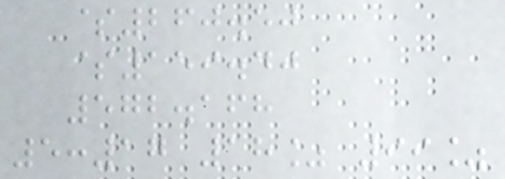$260.50
$159.40
572.168
5:17 18% 99%
